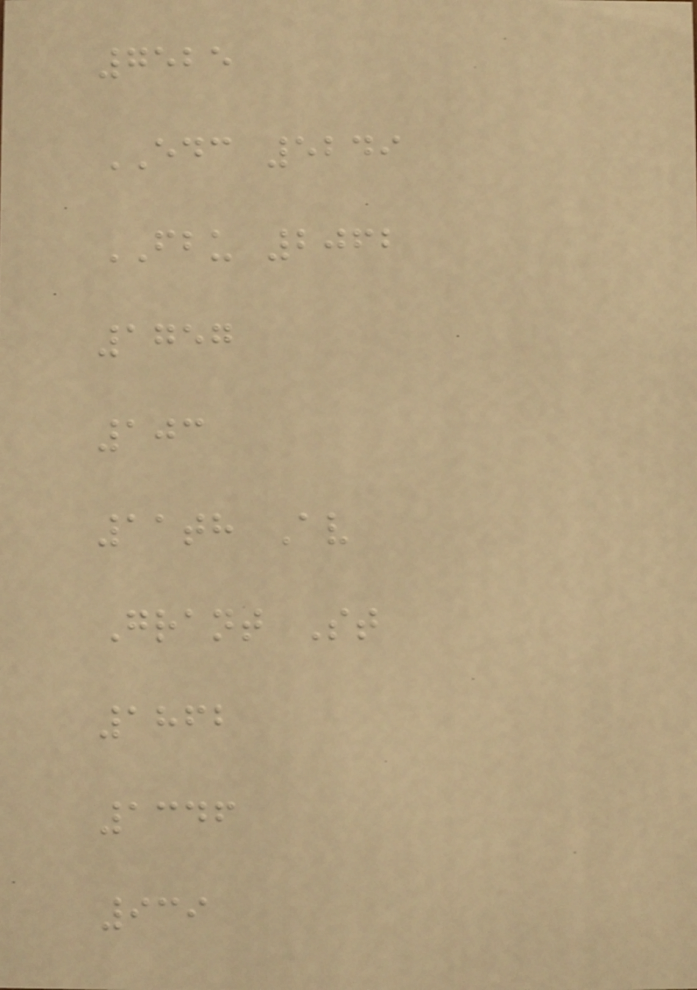7525
EDC 5249
FBU 2062
1757
103
11th Av
Grant St
1862
1346
939
